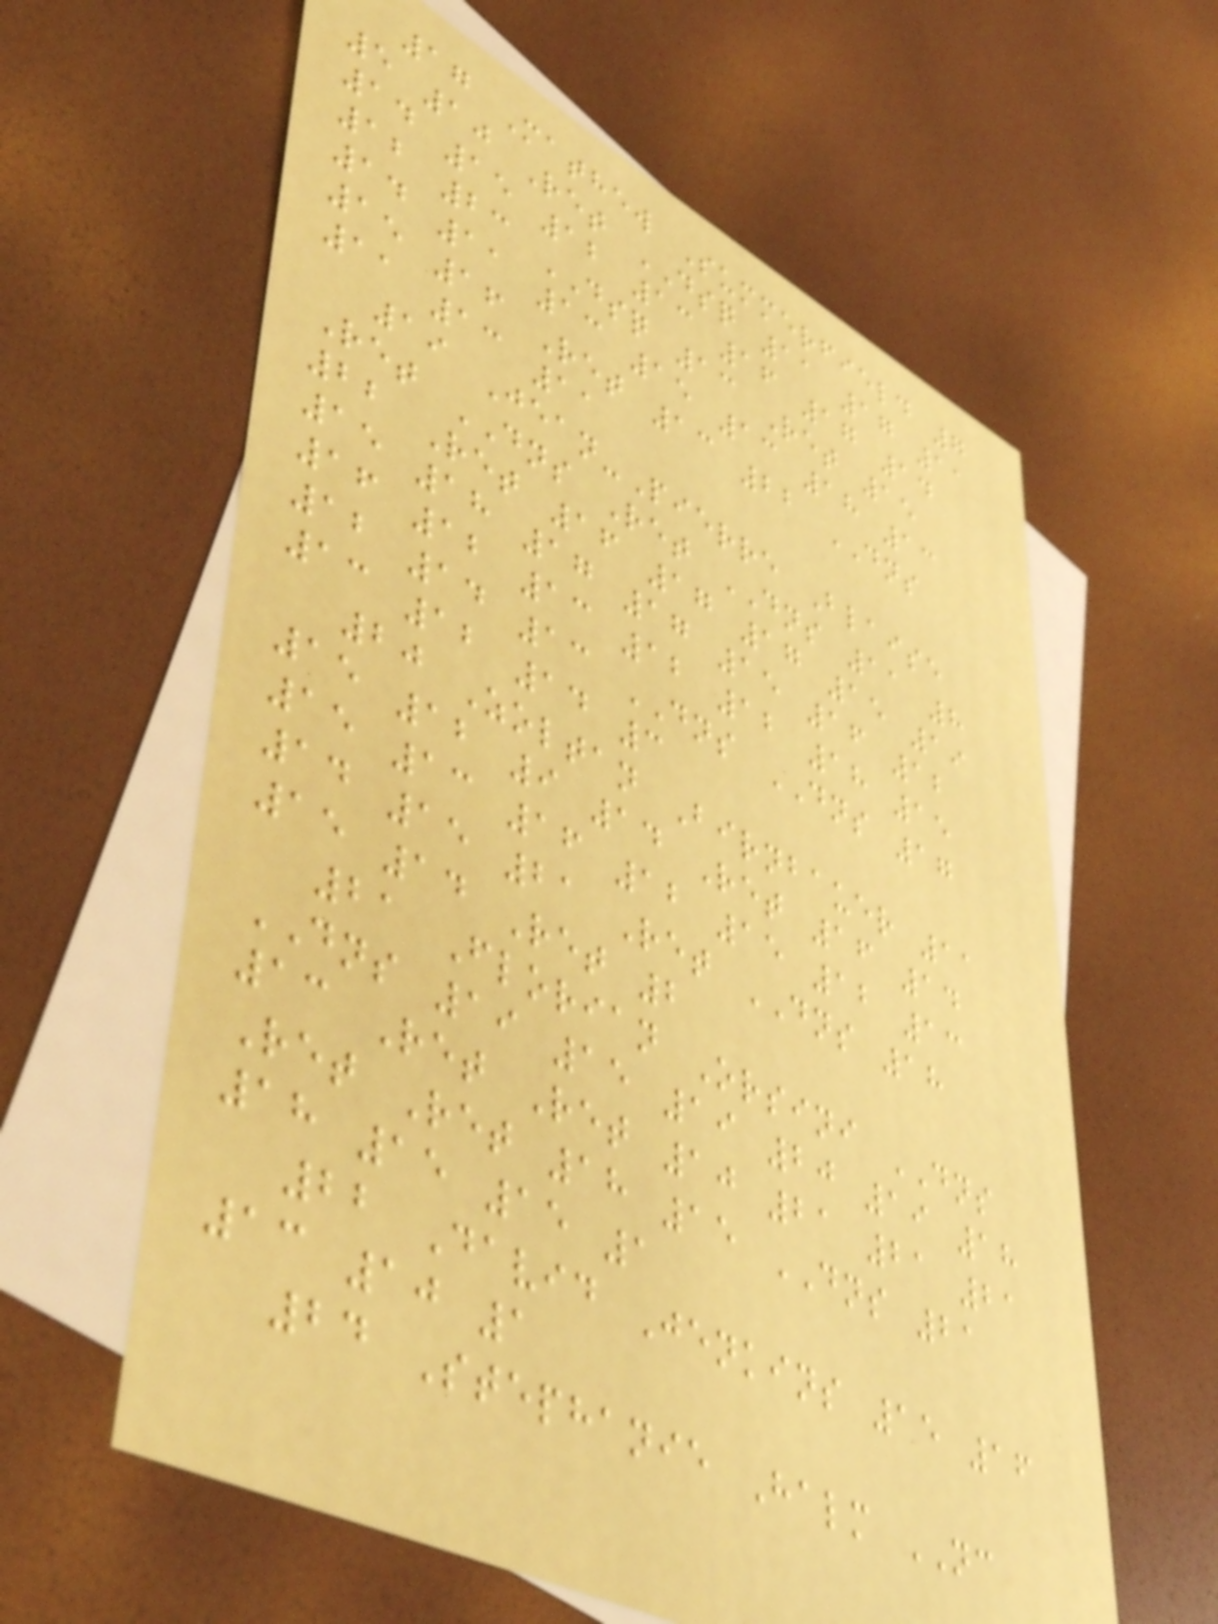17 Mathew Summerfield 7
5 10 Ret DSQ 11 17 11
14 15 12 13 16 17 14
12 23 DSQ 13 Ret 15
14 11 13 15 13 18 13
15 16 Ret 13 22 DNS
11 13 11
19 Jean-Pierre Blaise
Ret DNS Ret DNS 11 8
22 Ret 16 17 17 15 19
15 18 17 17 15 16 12
16 12 13 12 12 18 15
12 14 13 DNS DNS 17
13 12 14 3
20 Zoltan Birnbauer 11
15 12 9 14 Ret 16 14
15 13 16 12 15 12 13
14 15 21 Ret DNS 18
15 14 Ret 2
21 Florian Orsini DNS
DNS 19 15 19 20 19 18
13 Ret Ret 10 21 21 21
Ret Ret 18 15 DNS 21
18 15 15 1
22 David Jenkins 15 16
13 10 1
24 Stephanie Halm NC
